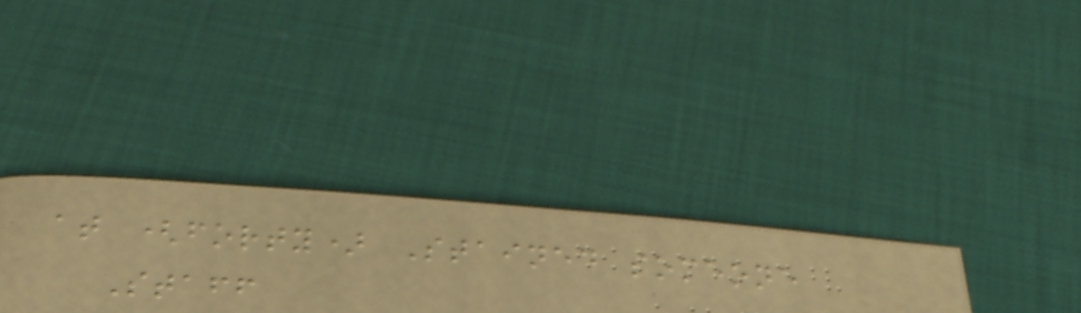at (forty) Stained someone
Staff
